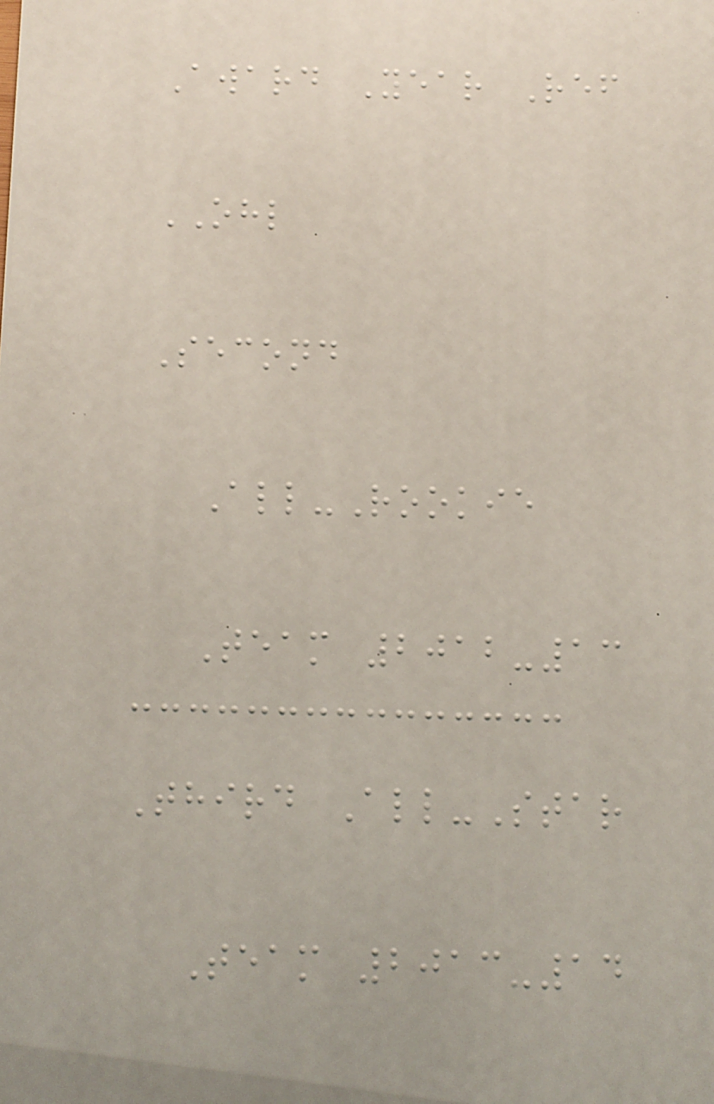Award Year Ref
OHL
Second
All-Rookie
Team 2012-13
Third All-Star
Team 2013-14
